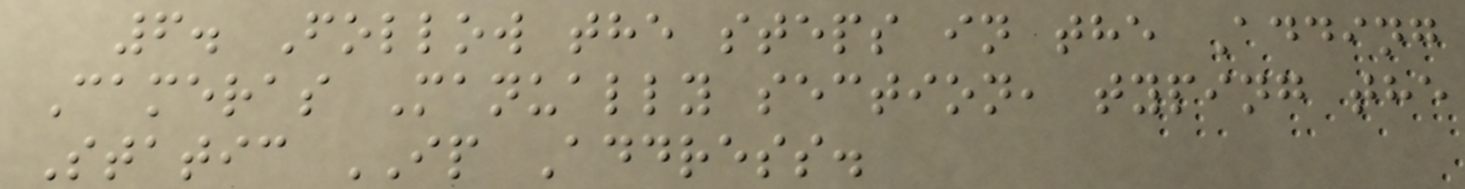6. Follow the steps in the Adding
Cameras Manually section, typing the
Static IP Address.
